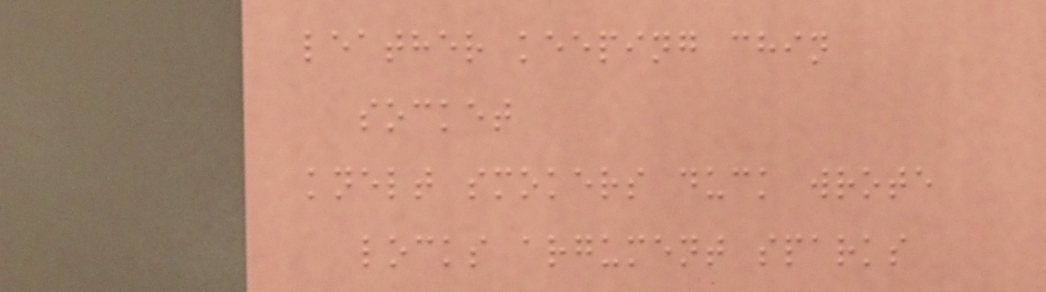leather keeping chin
socket
knelt smokers duck wrote
locks argument sparks
